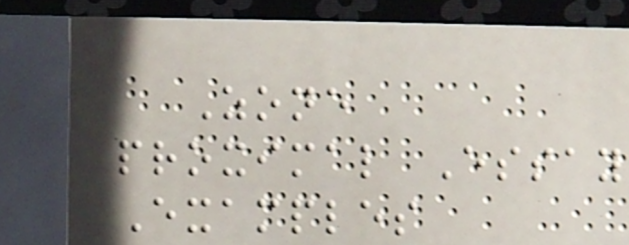Zone
proximal Essay
Examples
